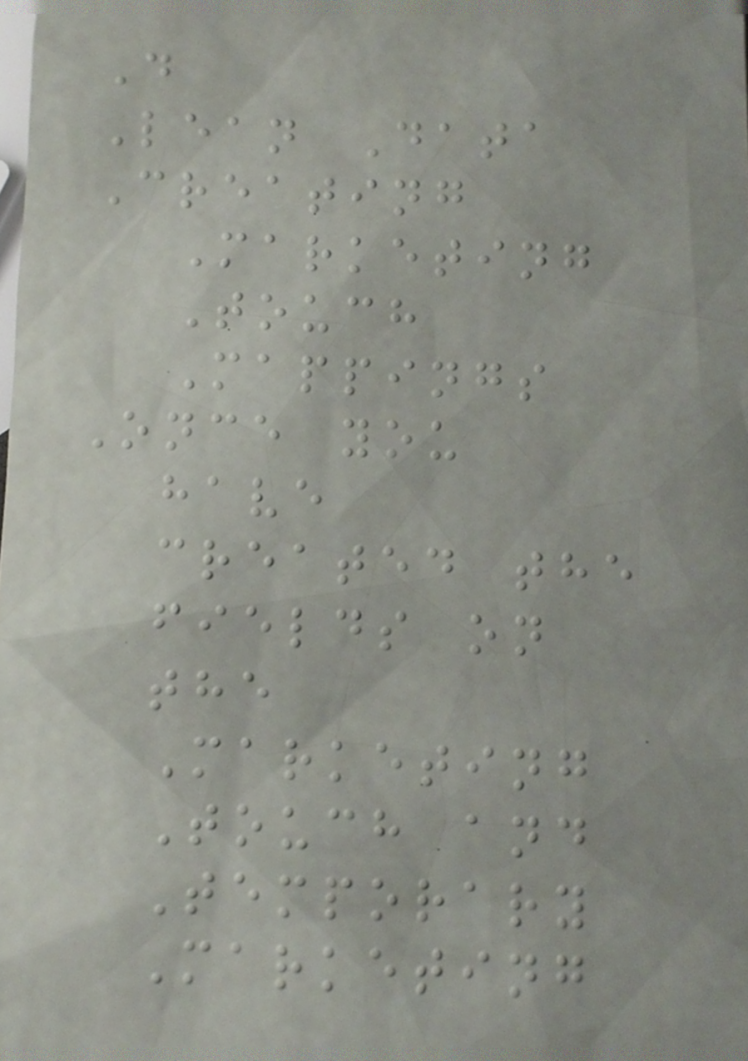D
Lean Data
Creating
Marketing
Touch
Mappings
Once you
have
created the
fields on
the
Marketing
Touch and
Temporary
Marketing
